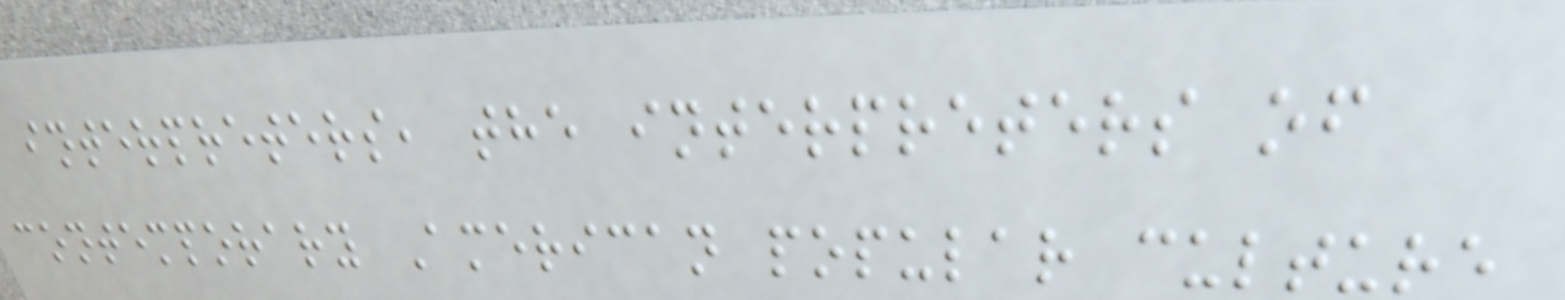interpreters, the interpreters of
contemporary American popular culture
